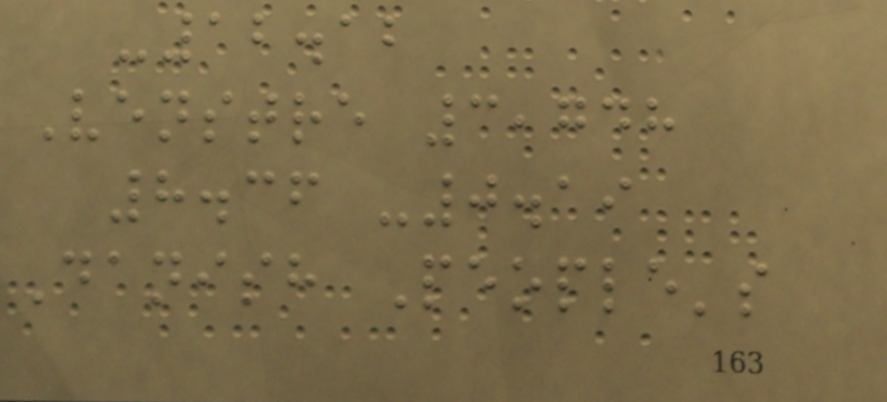-12.12
Venstre 3,748
8.36 -0.19
Danish People's
